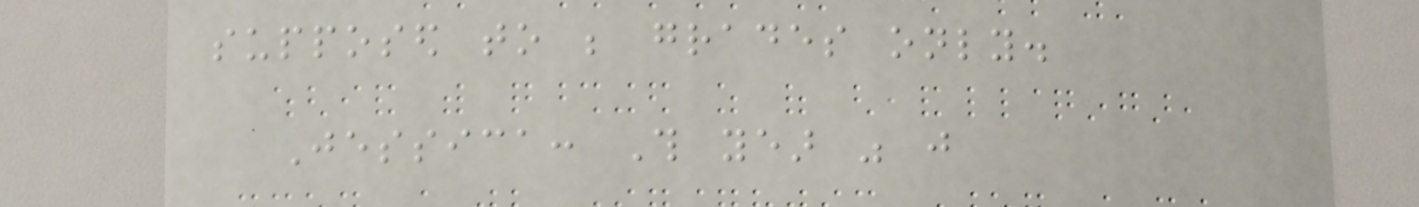supposed to be grades only.
Jessica: This year was just
